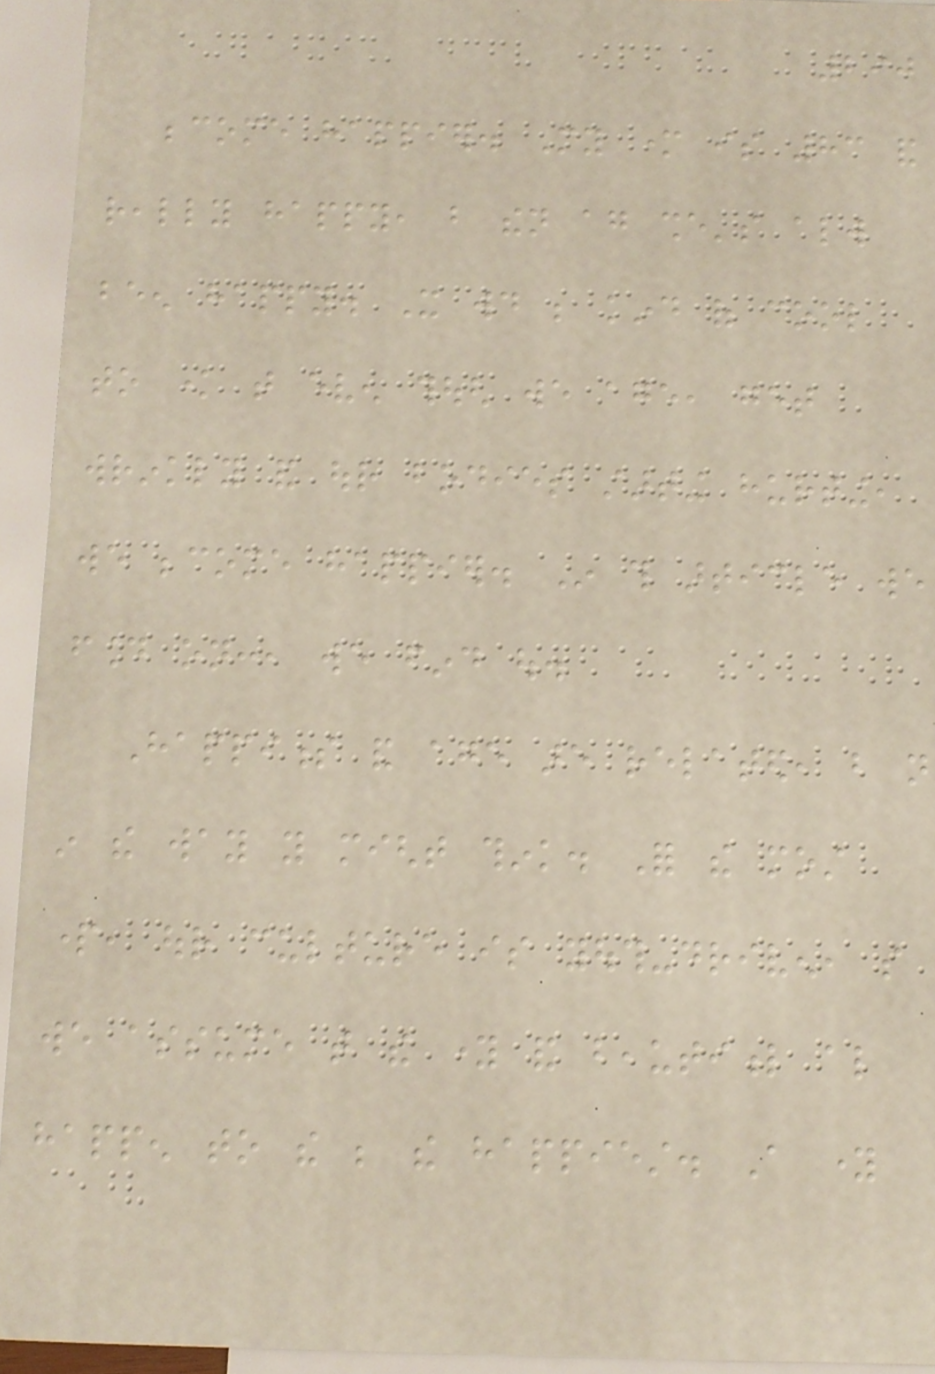290
become happier. My mother is 83 and
really happy, but then again she's always
been happy. It would be kind of cool
to know that even though we age, get
wrinkly and our bodies starting hurting,
we become happier. In this article we
found on:, we find out.
Happiness and age are related, but not
in the way you might think. For the most
part, our culture is youth-driven, so
we assume that the young and beautiful also
happen to the be the happiest. A young
